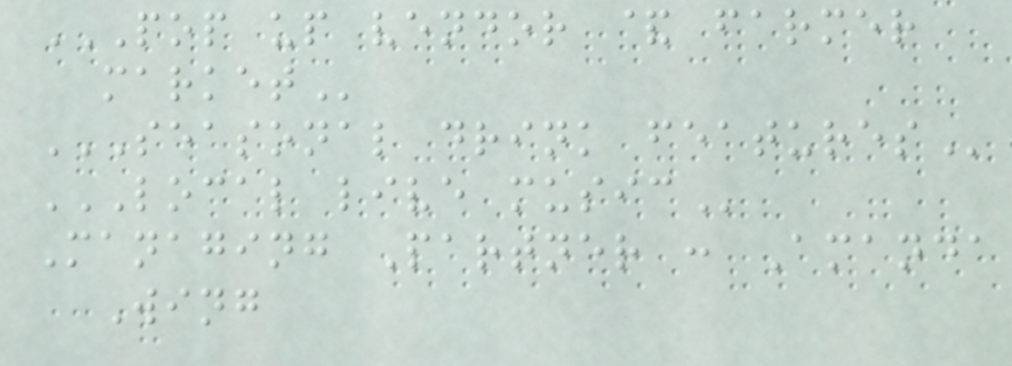POP UP VENDOR & FARMER
MARKET
SEASONAL DRINK FEATURES
LOCAL LIVE MUSIC
Managing Partner : Amanda
Wing
